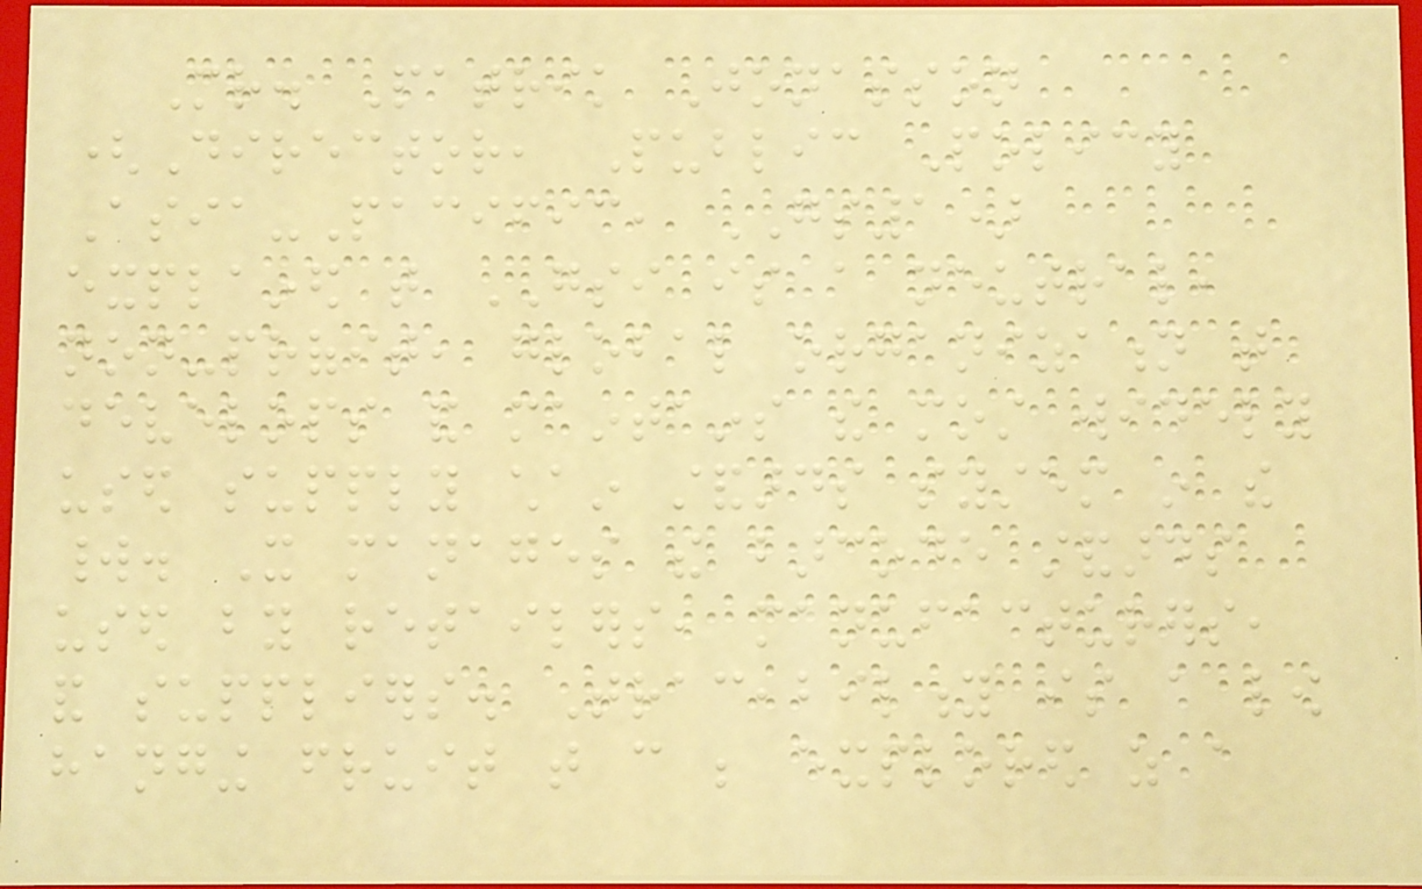Mr. Patrik Jonasson
(Director, Public Policy
Asia-Pacific, GS1)
explained that GSI is a neutral,
non-profit, global organization that
develops and maintains the most widely
used supply chain standards system in the
world. It manages the barcode standards
used by retailers, manufacturers,
and suppliers. Traceability is a low
hanging fruit that can be explored as a
